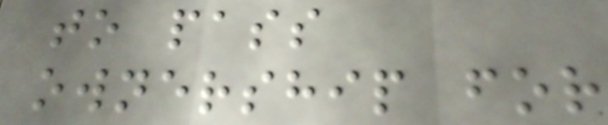to pass
ownership for
